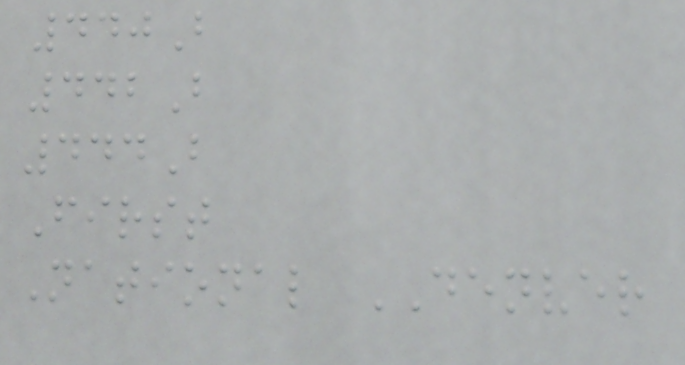440B
442B
444B
First
National DENVER
